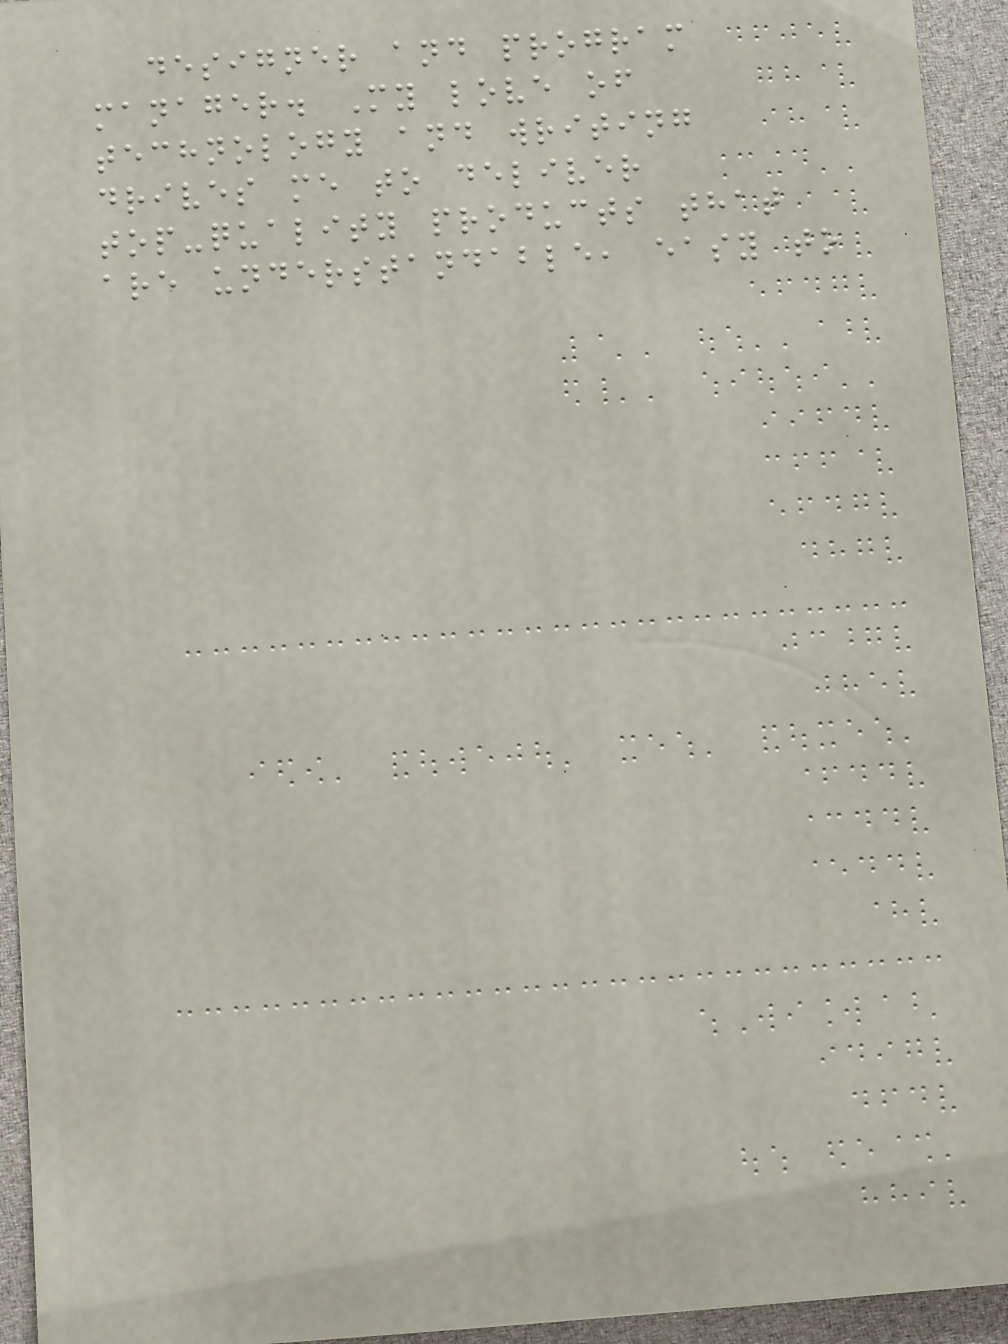designer and program
manager. My love of
technology and writing
drives me to deliver
top-quality products that
are understandable, easy to
